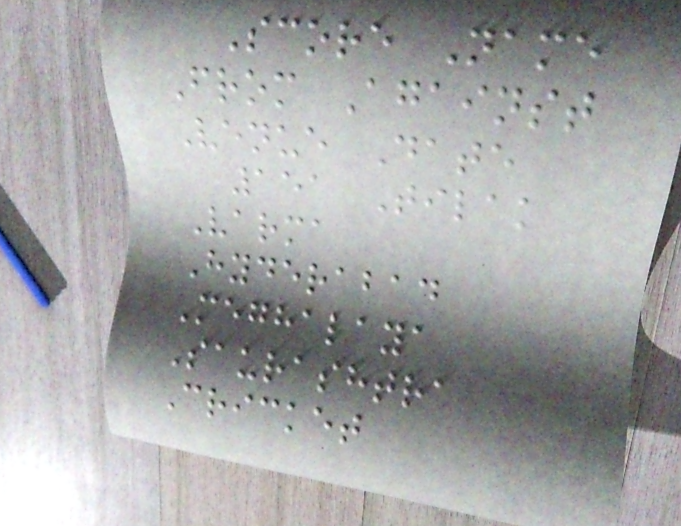Score Name
From Against
Venue Date
151 Tilak
Varma
Hyderabad
Meghalaya
Saurashtra
Cricket
